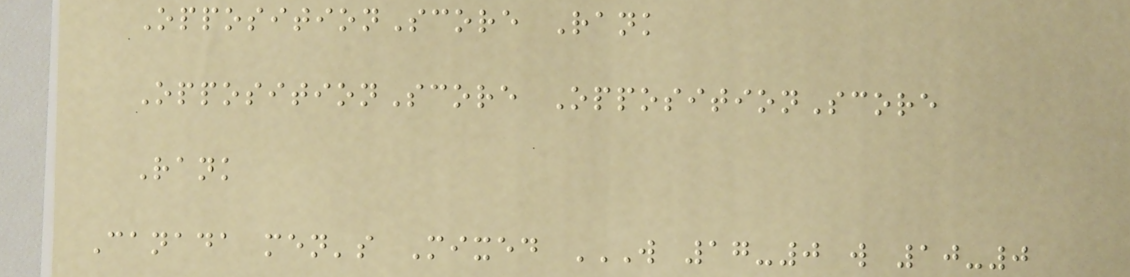OppositionScore Rank
OppositionScore OppositionScore
Rank
Canada men's Mixed W 17-0 W 10-0
